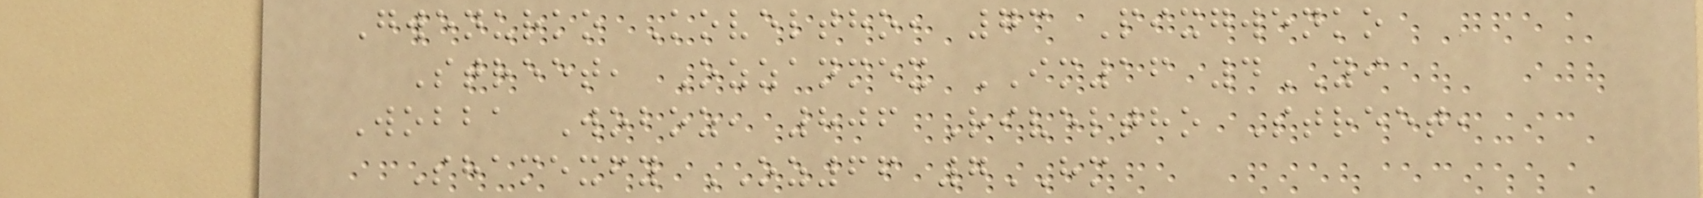Gwenurko Koveltho, 73 Pixgwenko
Street, Ozzanmex IM16 4YI
Wobba Woboz, 806 Riveltho Street,
Shamexfy OZ66 7HM
